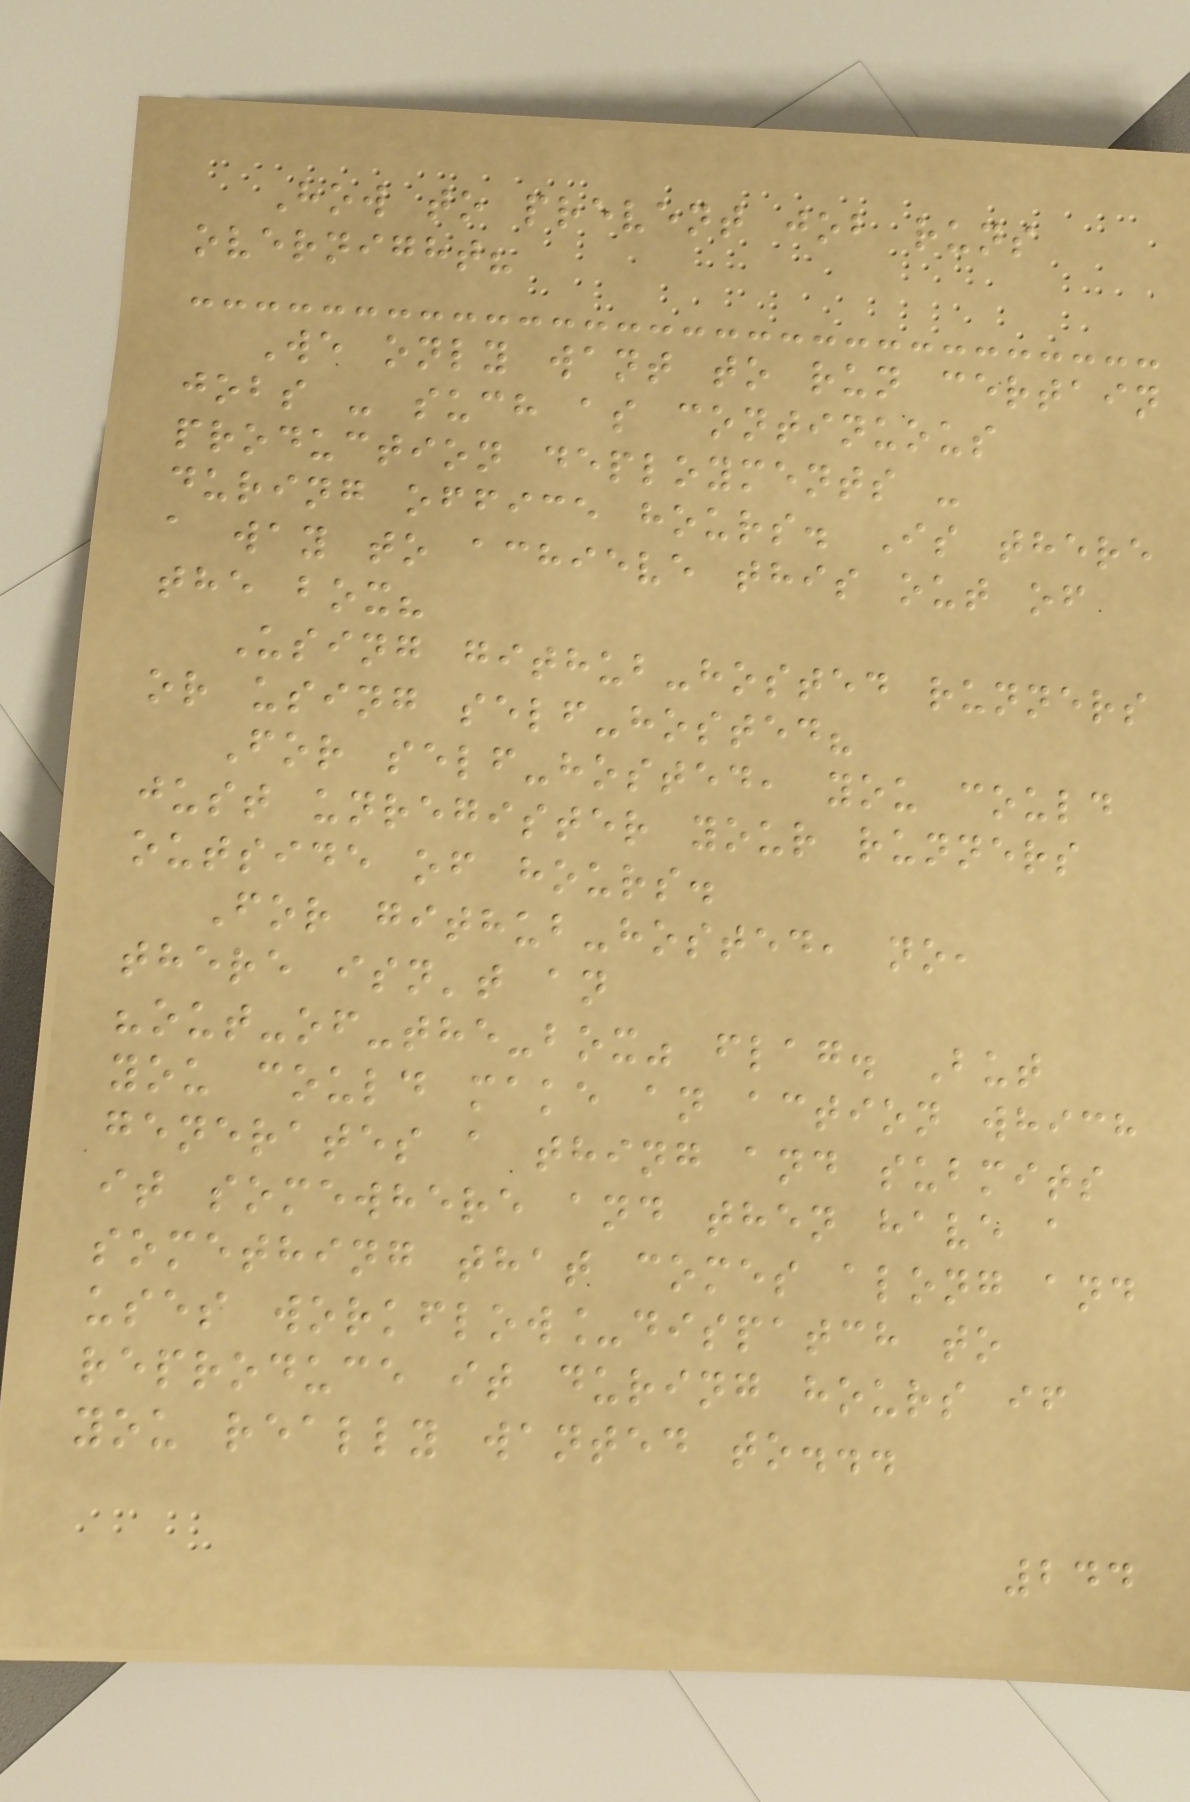How to prevent job runs
overnight?
We only want to run certain
jobs - such as continuous
production deployments -
during office hours. Is there
a way to achieve this out of
the box?
Using github-hosted runners
or using self-hosted?
For self-hosted, you could
just unregister your runners
outside of hours.
For github-hosted, no,
there isn't an
"out-of-the-box" flag. But
you could make an action which
generates a thing and submits
it somewhere and then have a
something that comes along and
uses workflow_dispatch to
reproduce it during hours if
you really wanted to...
244
